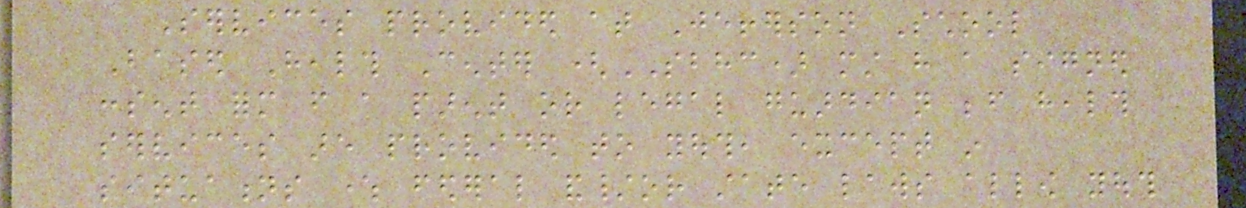Services provided at Jefferson School
Based Health Center (SBHC) must have a signed
consent form from a parent or legal guardian before health
services are provided to youth, except in
situations where federal and/or state laws allow youth
